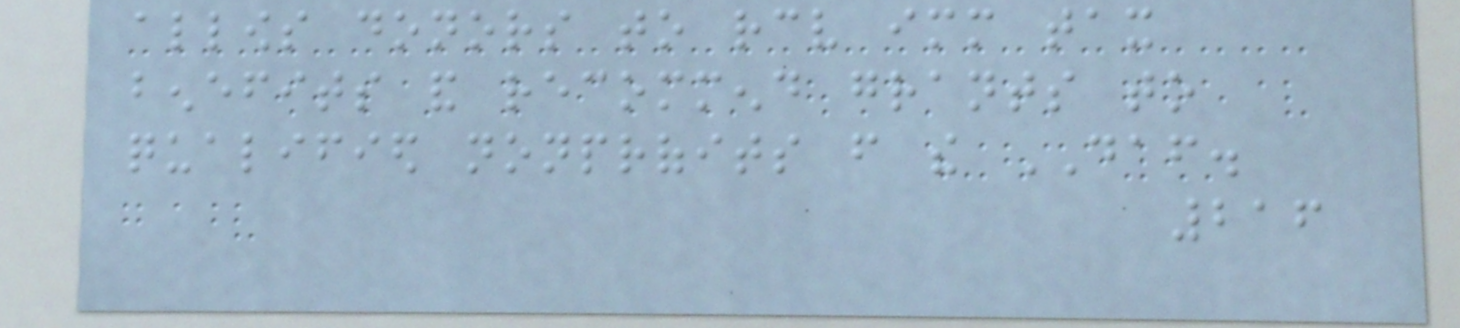allows donors to receive immediate tax
benefits and recommend grants to
qualified nonprofits from the DAF.
216
